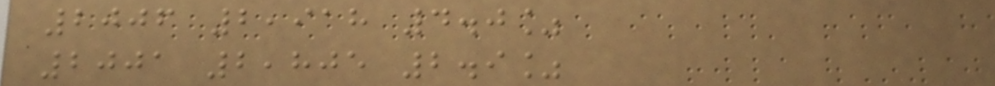2006 2,918 4.0%
2001 2,805 2.9%
